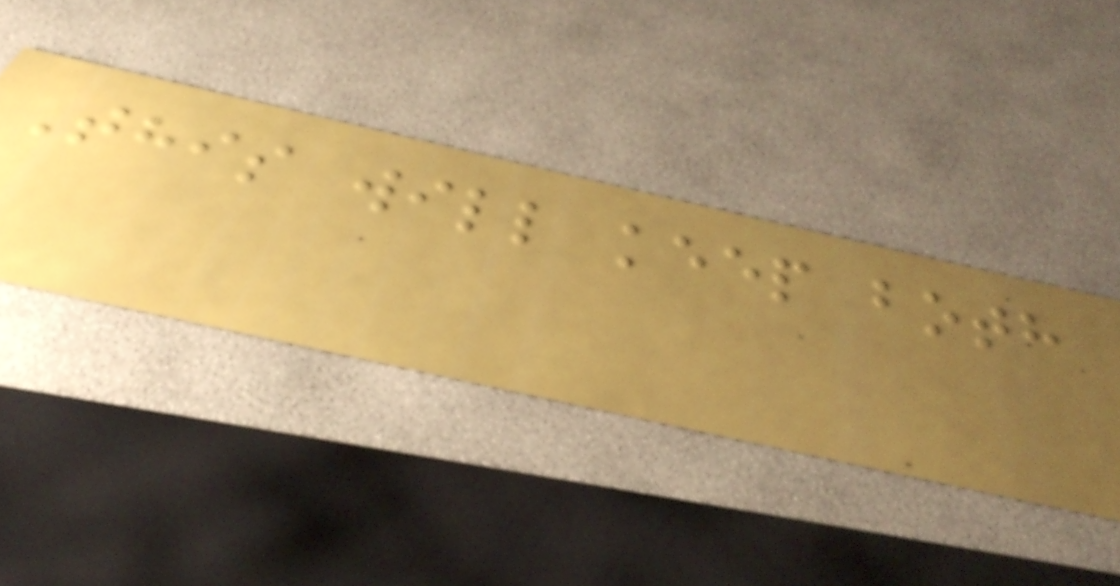This will keep both
